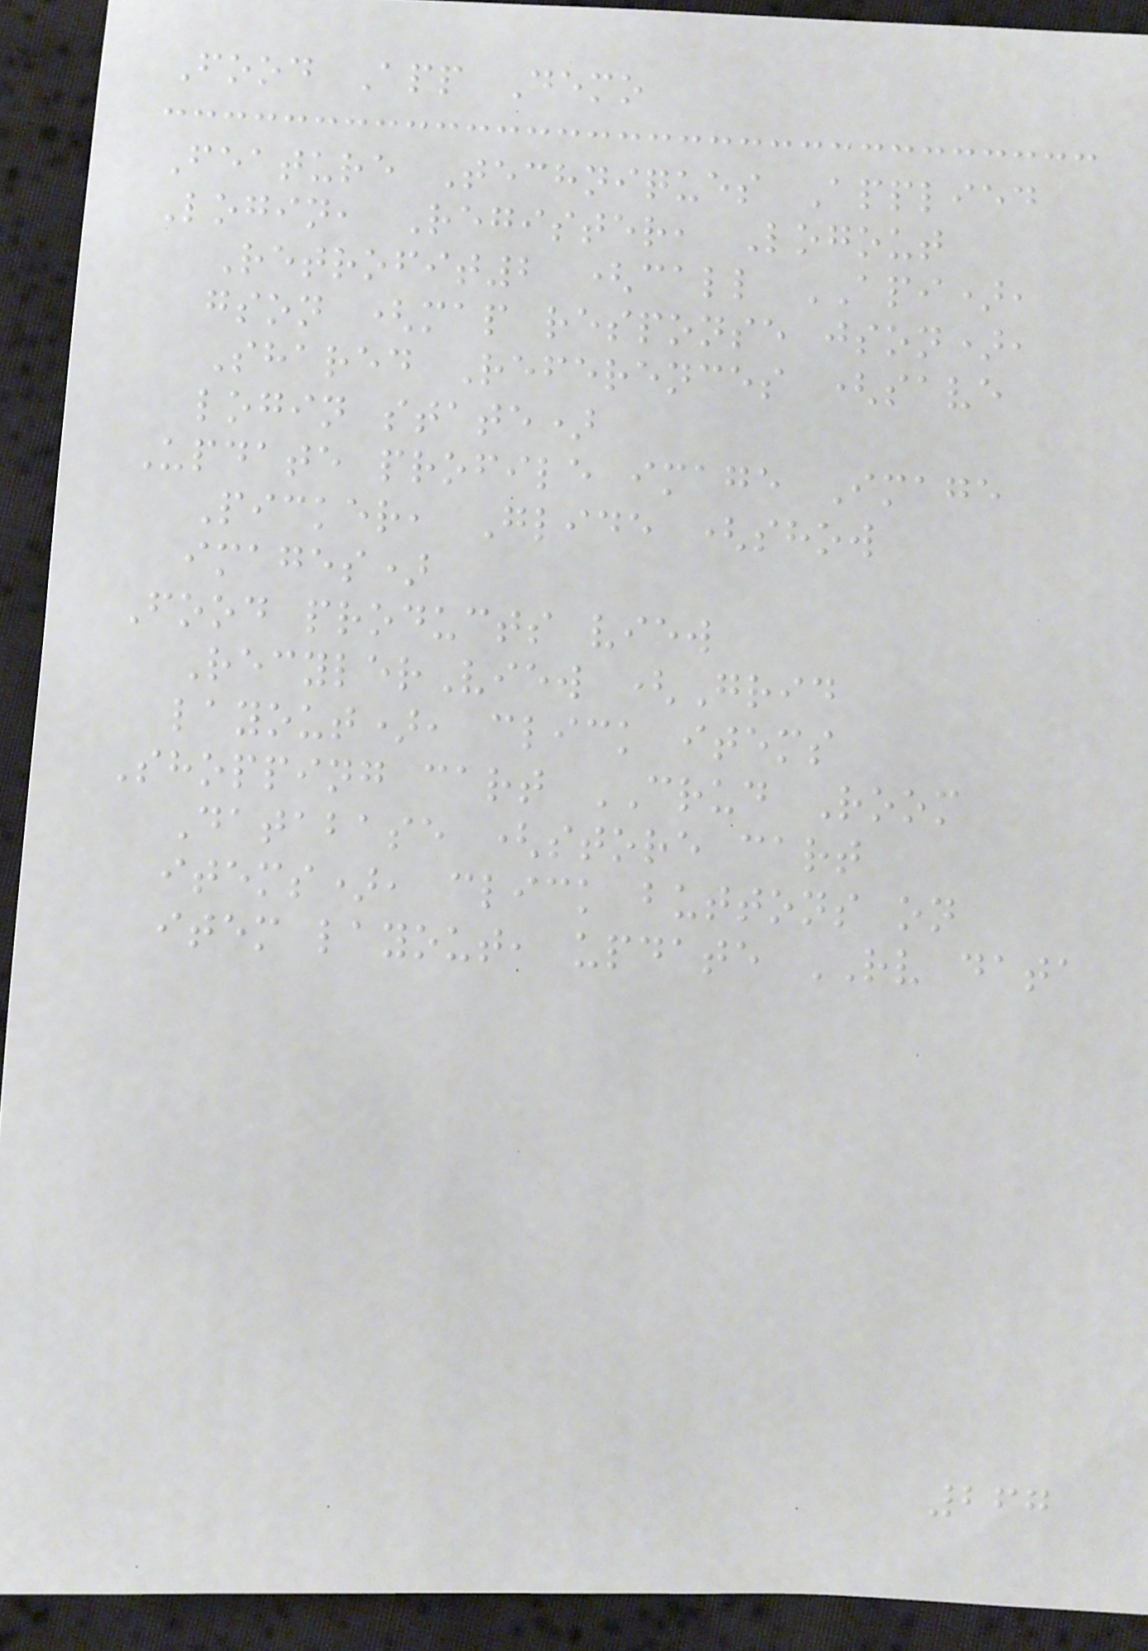Food App Demo
Feature Techniques Applied
Login, Register, Logout
Retrofit2 (call API),
gson (map response json),
Shared References (save
login state)
Update profile image Image
Picker, Glide (show
images)
Food products view
RecylerView (Grid
layout), click items
Shopping cart CRUD Room
Database (store cart
items), click buttons on
item layout, update RV data
267
